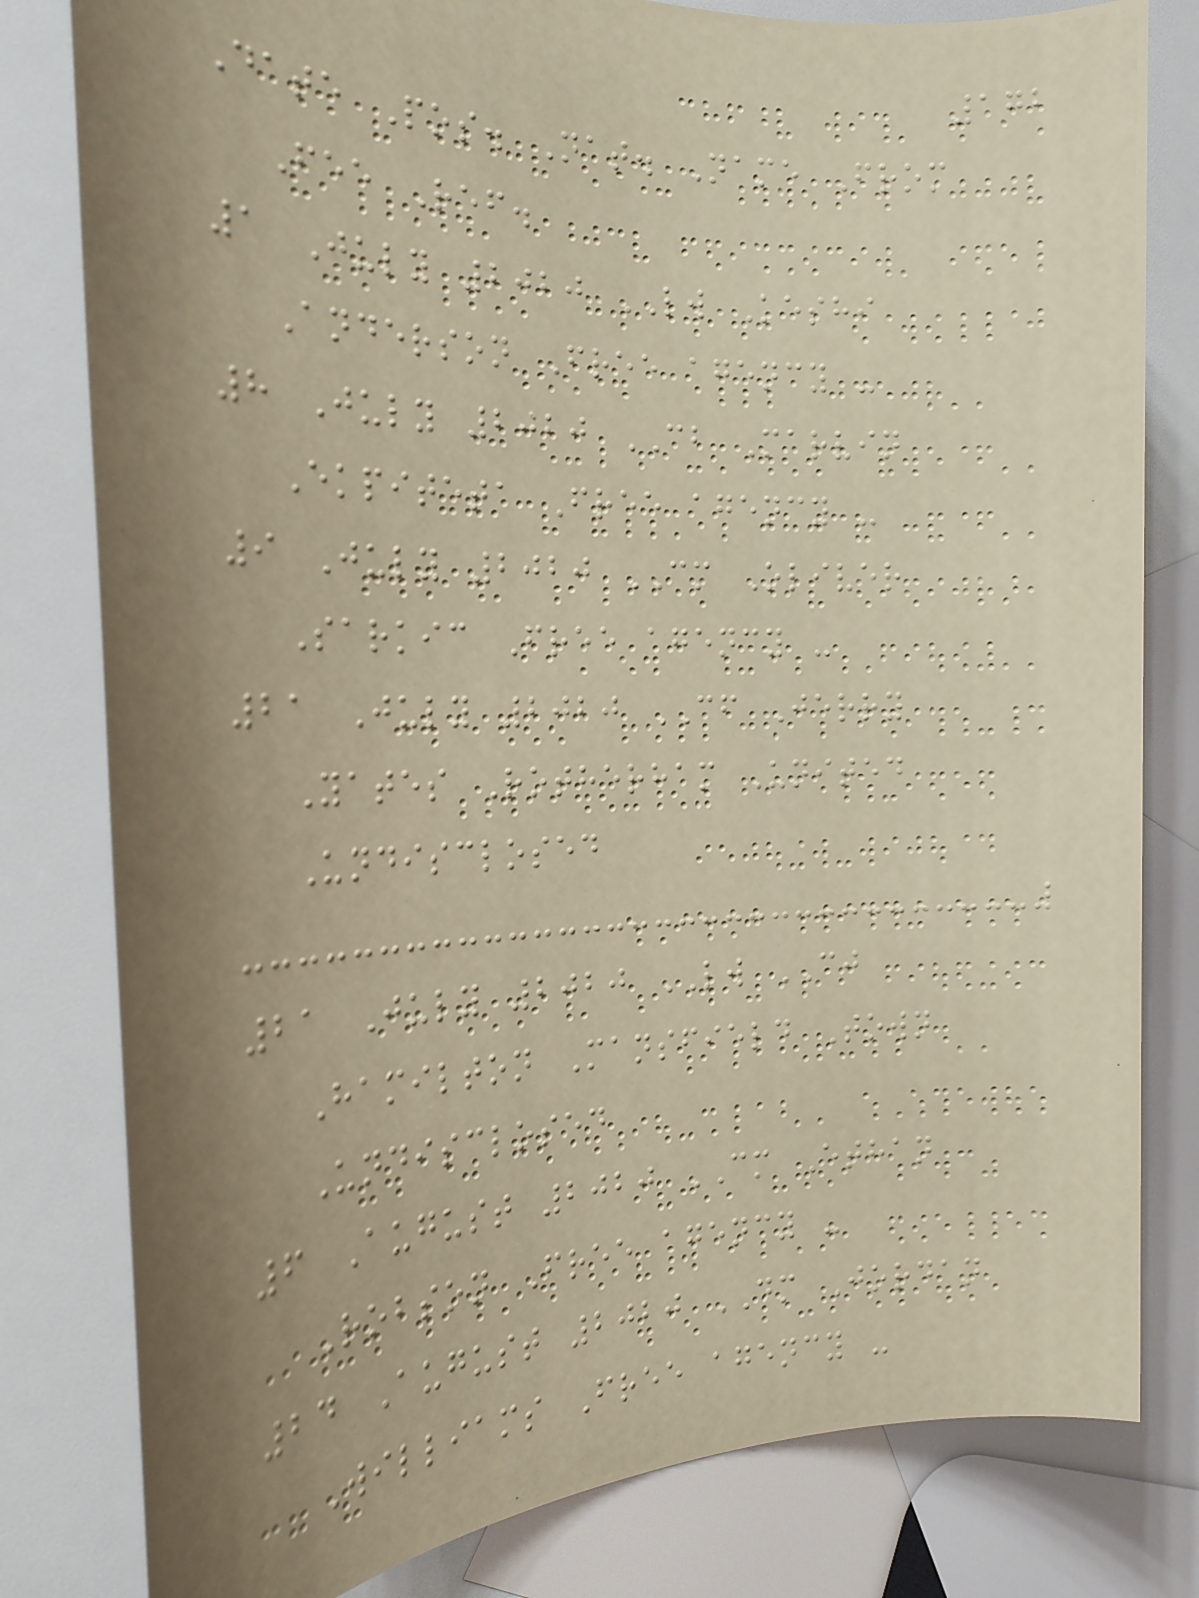172
Date Pos. Nat. Name From
Fee Ref.
1 July 2020 LW Keshi
Anderson Free agency -
8 July 2020 CB Marvin
Ekpiteta Free agency -
9 July 2020 CM Oliver
Sarkic Free agency -
21 July 2020 CF Jerry
Yates Rotherham United
Undisclosed
21 July 2020 LW CJ
Hamilton Mansfield Town
Undisclosed
6 August 2020 CM Ethan
Robson Free agency -
24 August 2020 DM Jordan
Williams Free agency -
